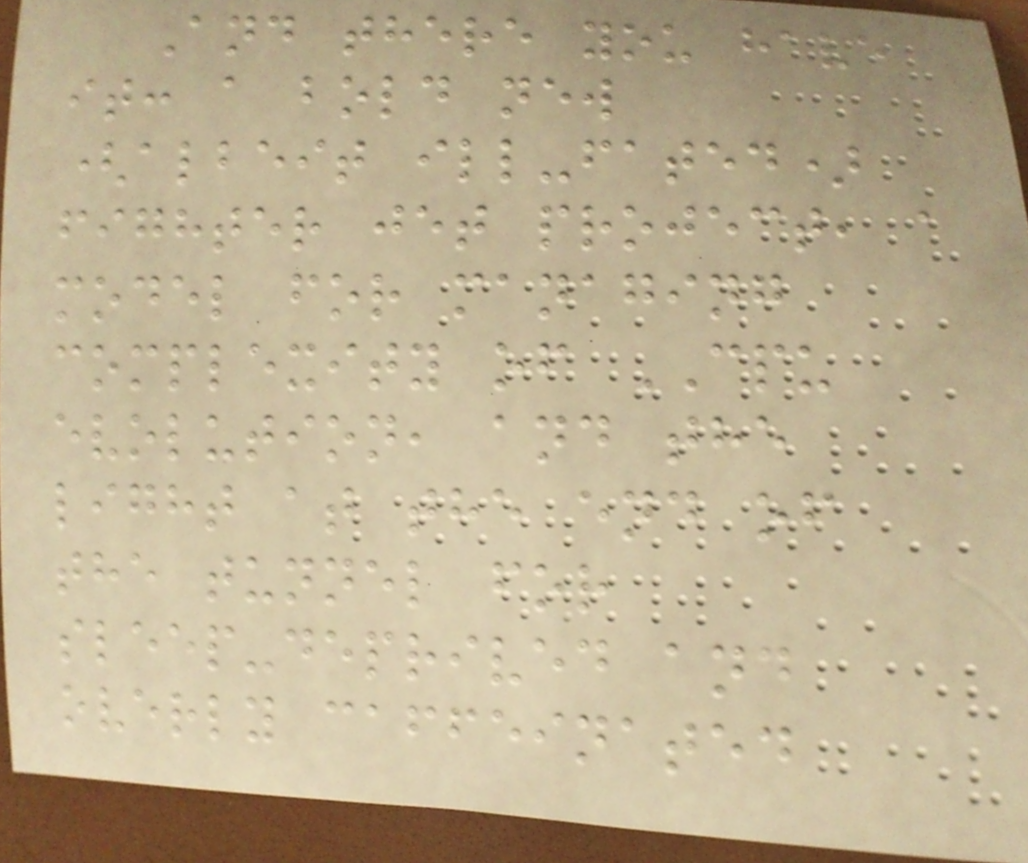And there you have
it: a bold new
(albeit ill-fated)
fighter jet project, a
model for managing
complexity of CPU
evolution, and the
light at the end of
the tunnel for
sleep-deprived and
overly caffeinated
